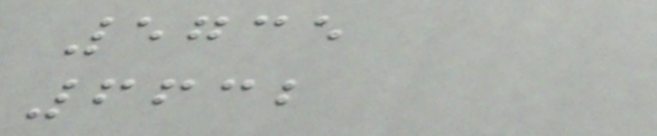5735
6632
